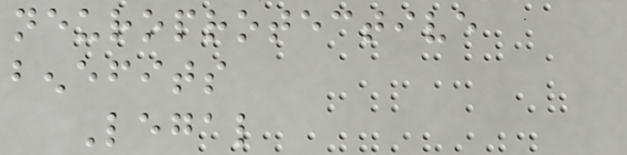neuroprotective
benefits
Legal
